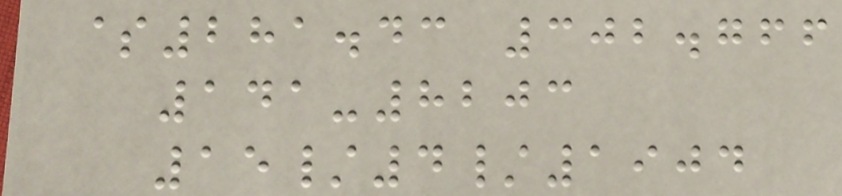$281.43 302.766
141-8203
15/4/1904
